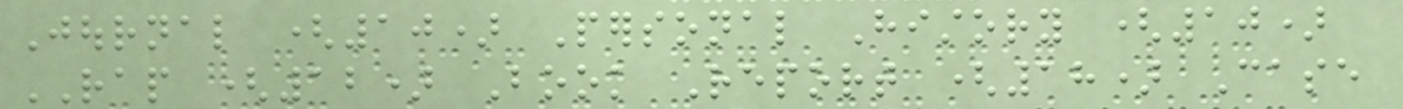Journal (10) Personal History (10)
RAP (12) Book Report (18) Case
